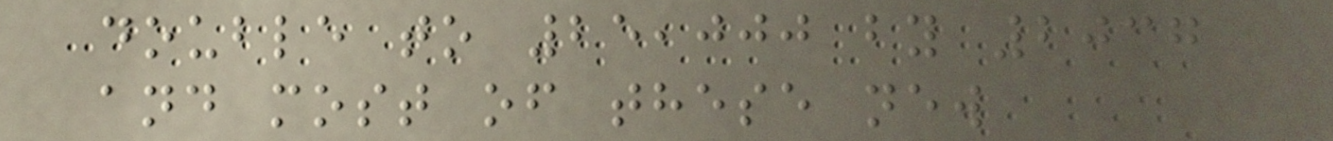double to 25,000 by 2037
and most of these new
